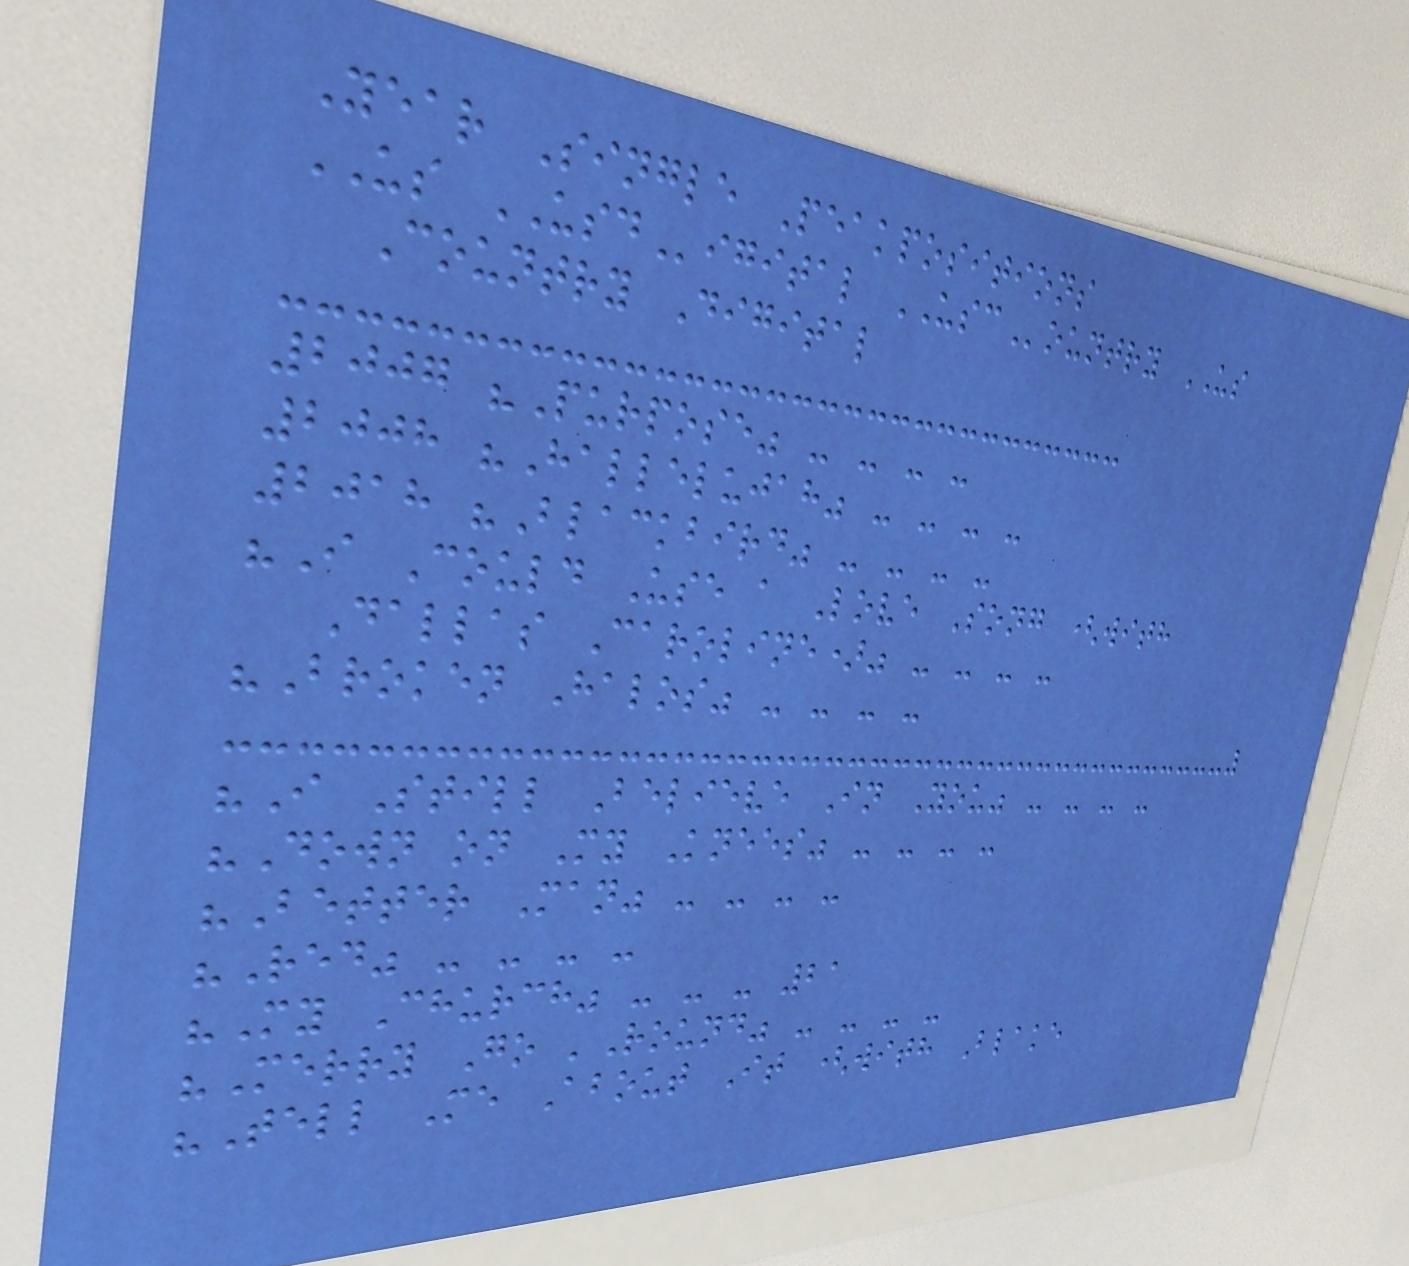Year Single Peakpositions
US USDigital USCountry US
Country Digital
2007 "Purpose" - - - -
2008 "Hallelujah" - - - -
2018 "Blackbird" - - - -
"I Could Use a Love Song (with
Dallas Caroline)" - - - -
"Broken Halos" - - - -
"I Still Believe In You" - - - -
"Down on My Knees" - - - -
"Better Man" - - - -
"Red" - - - -
"My Church" - - - 21
"Merry Go 'Round" - - - -
"Tell Me About It (with Blake
